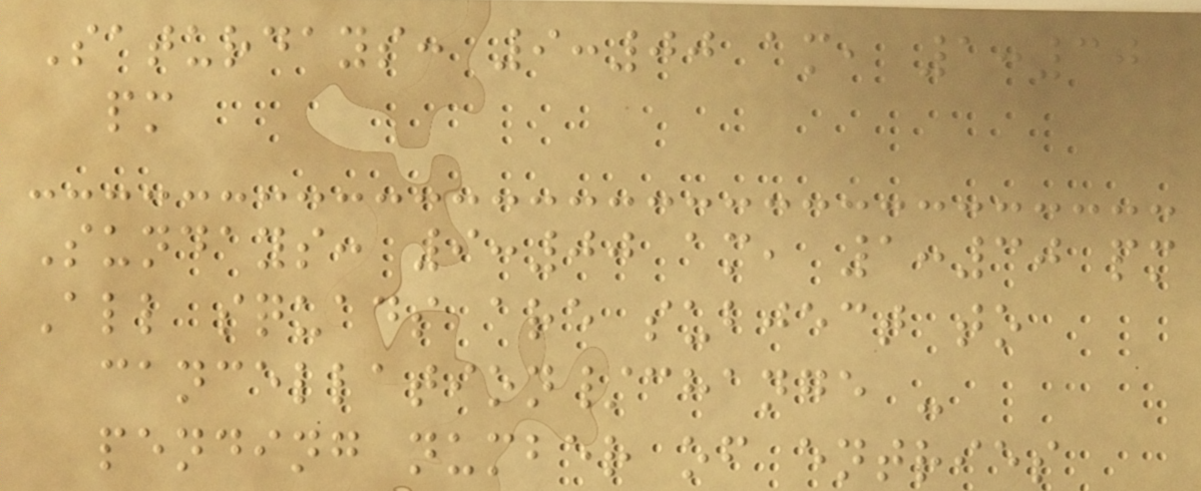Saturdays: 9:00 am, 1:30
pm
Sundays: 9:00 am, 1:30 pm
All squads are subject to
cancellation/change -
pending number of entries
